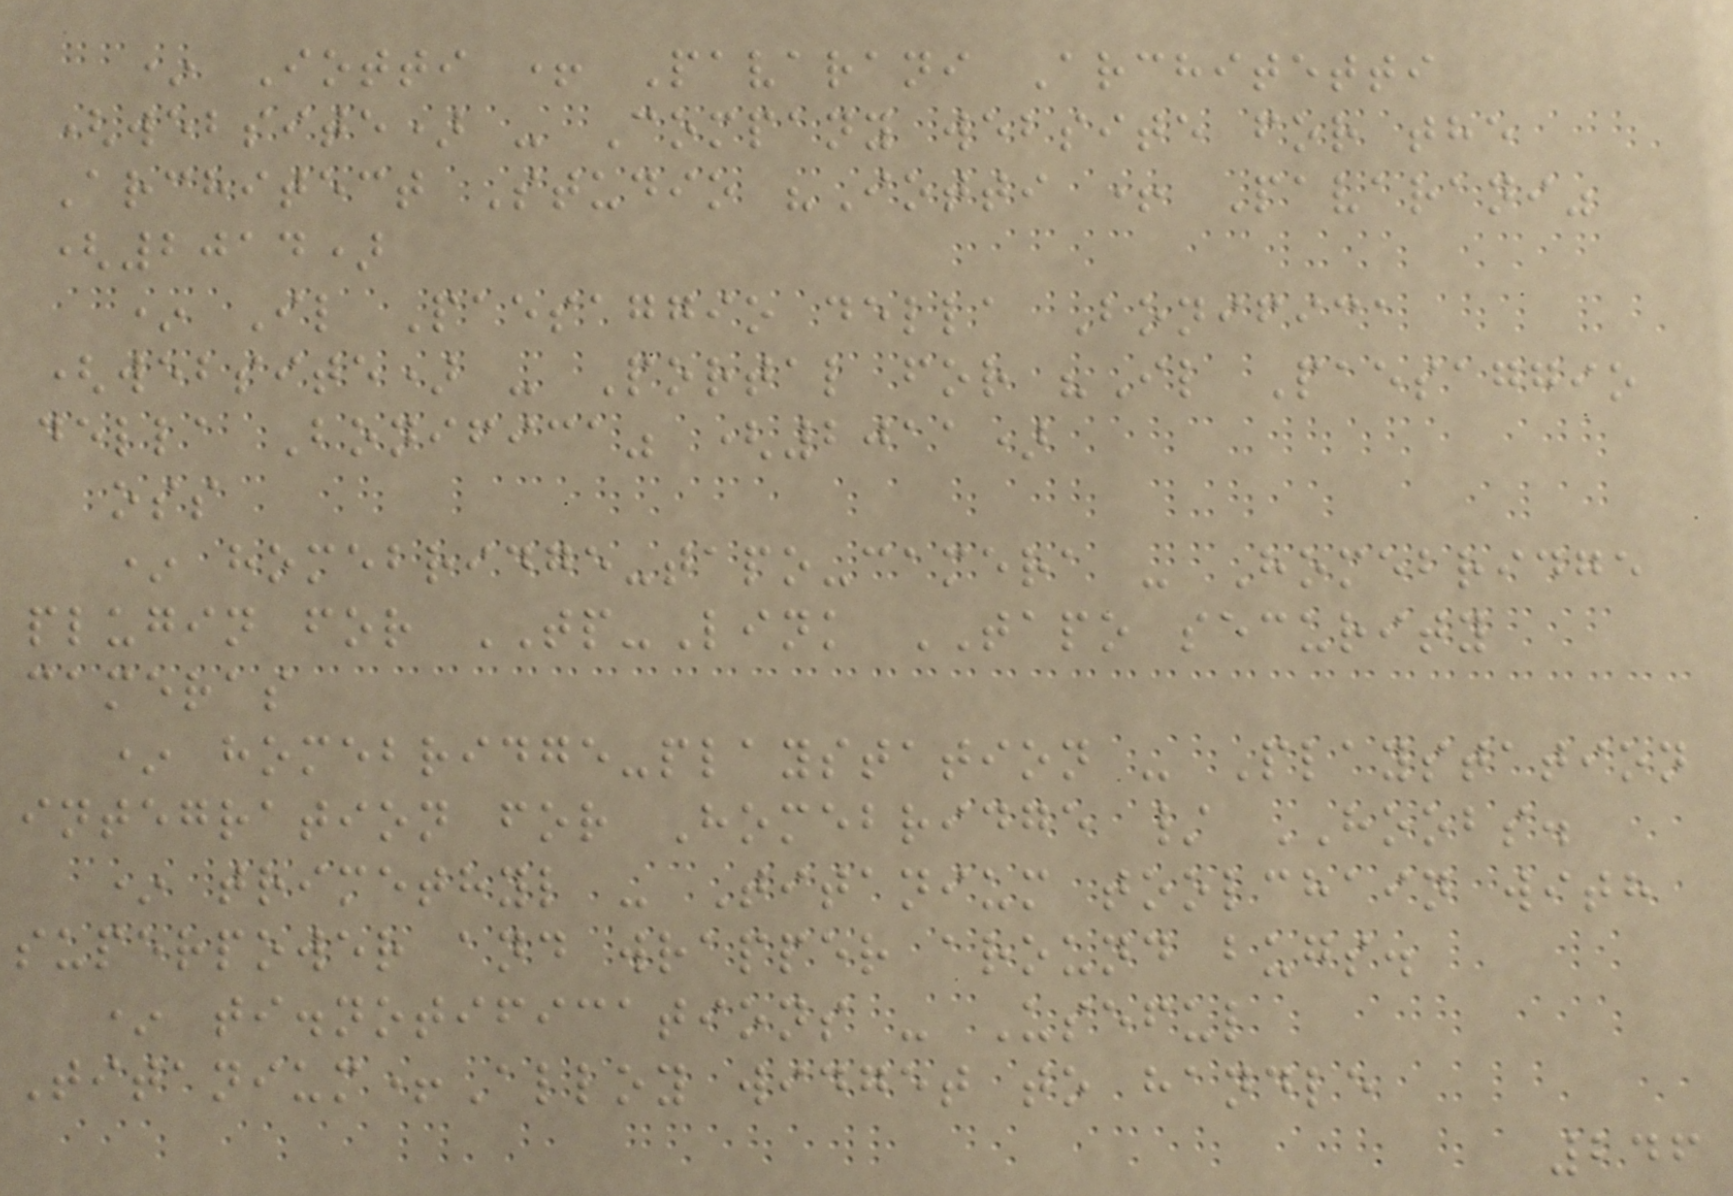* Iotti + Pavarani Architetti
(website) - Company website for the
Architect Studio "Iotti + Pavarani"
(2014)
* Il Paesaggio della Bonifica
(website) - Portal for "Il Paesaggio
della Bonifica" (2011)
oss
* homebridge-tapo-camera - Homebridge
plugin for TP-Link TAPO security
cameras
* homebridge-playstation - Playstation
integration for Homebridge / HOOBS.
* trimethyl - Titanium toolchain with
superpower and wrapper around bugs.
* ti.notifications - Useful
Titanium+Alloy widget to handle
246
